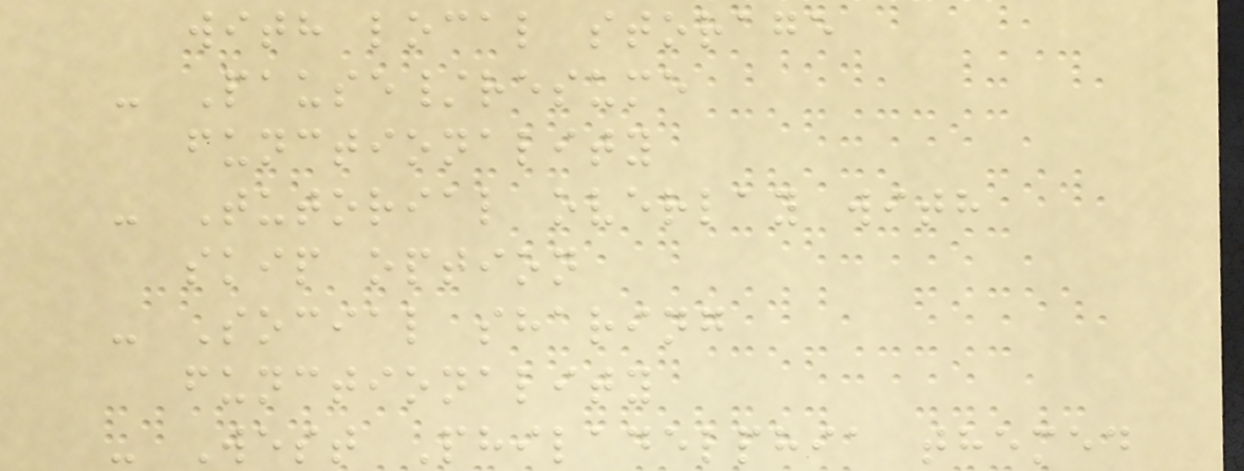with local storage
- Pause/resume
functionality
- Tutorial overlay with
skip option
- Social sharing
functionality
- West Philadelphia themed
